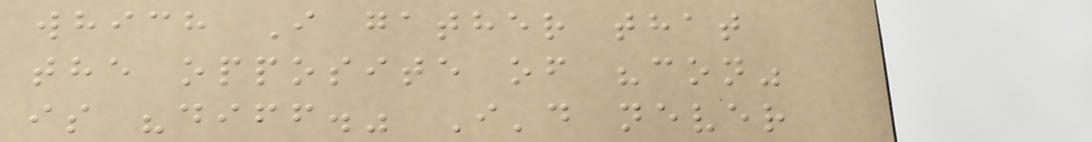which I gather that
the opposite of "con"
is "diff." I'd never
